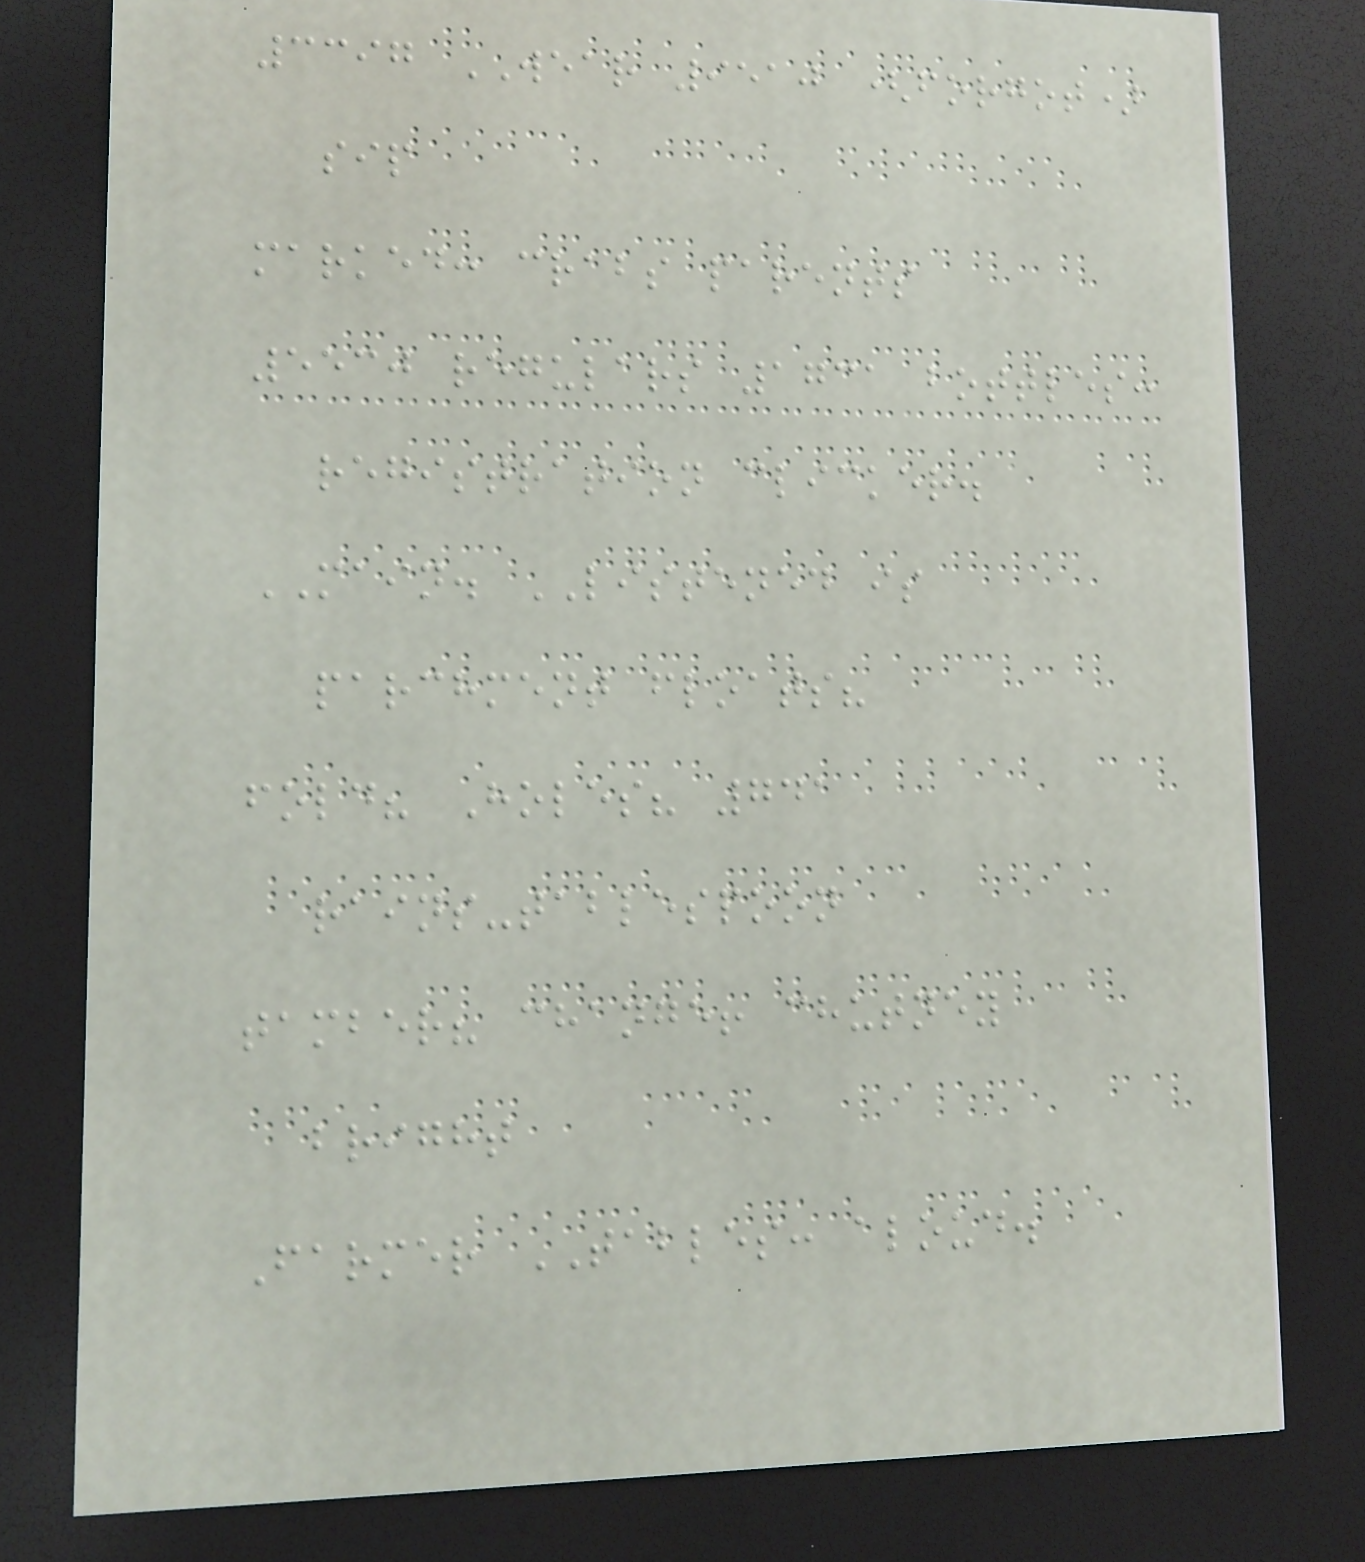3397 WEAR 9510 (forgot)
sip
marked: crabs parents
5530 regulars 1731 bottles:
registration clicker.
MAIN. LISTENED is
parchment floats?
fold? Holes? 741
rains-tablespoon
tamber? change! chutney
bright
Farmer TABLES: aloud.
